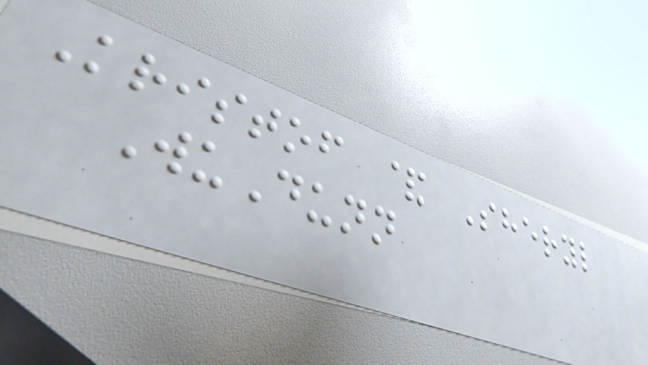Kristof & Sheryl
WuDunn
